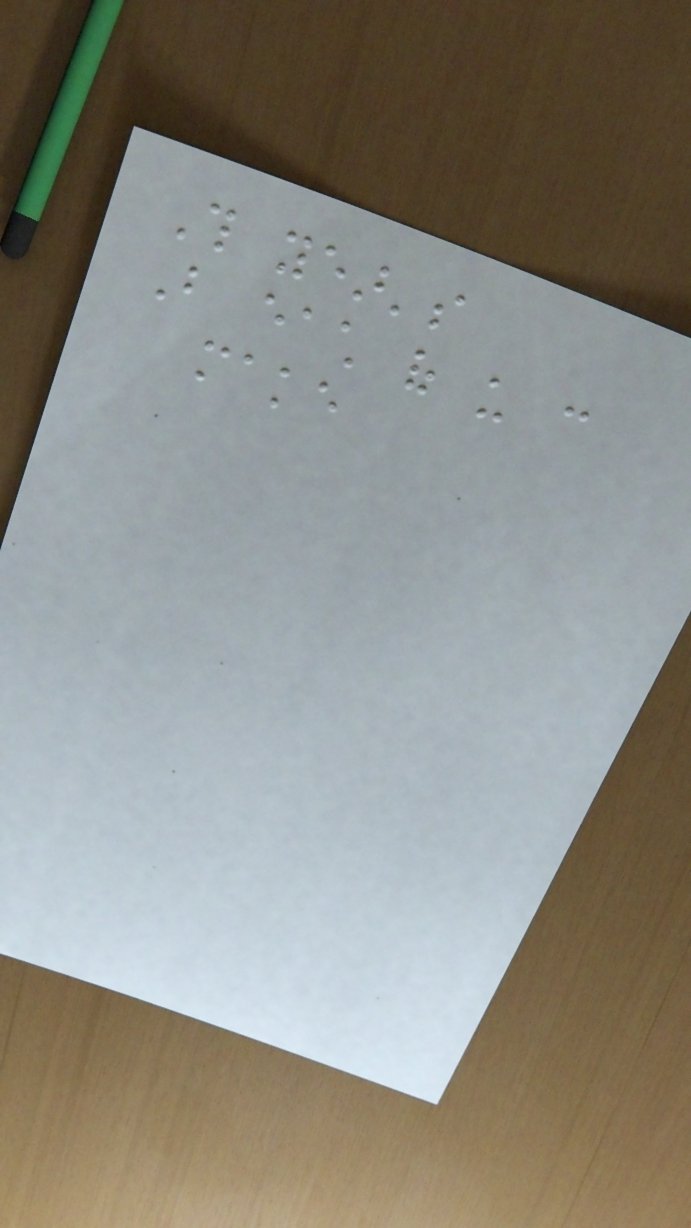This year's
But each of us can
make
